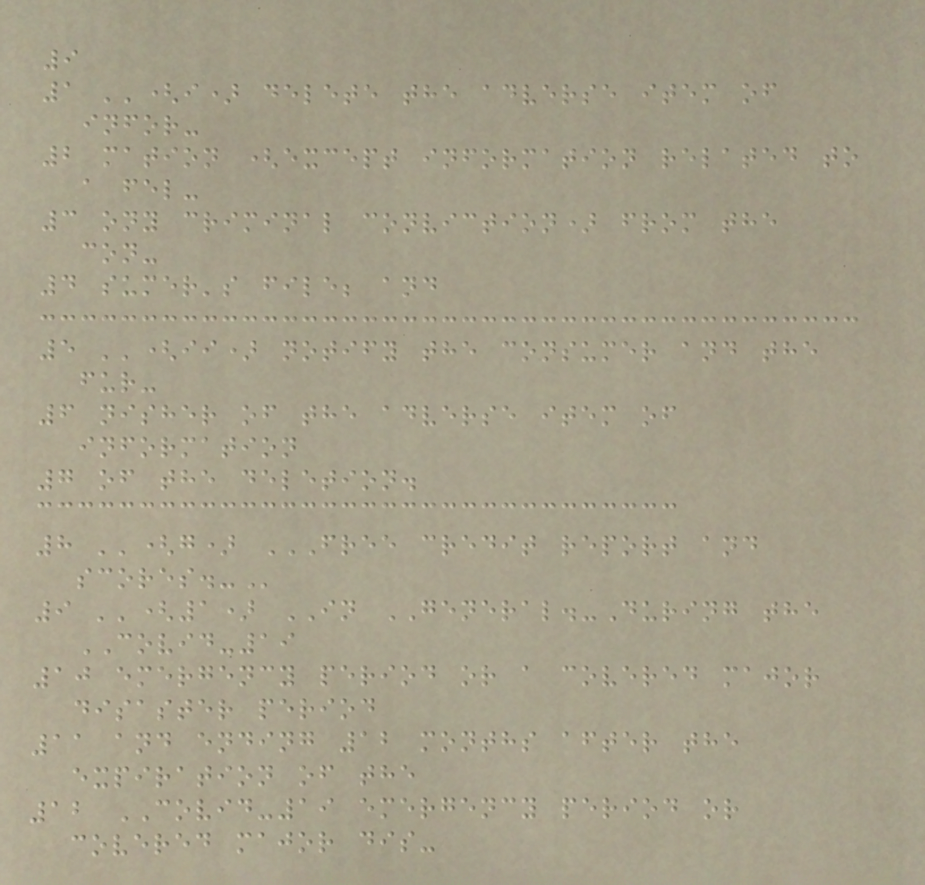9
1 ''(i) delete the adverse item of
infor-
2 mation (except information related to
a fel-
3 ony criminal conviction) from the
con-
4 sumer's file; and
5 ''(ii) notify the consumer and the
fur-
6 nisher of the adverse item of
information
7 of the deletion.
8 ''(g) FREE CREDIT REPORT AND
SCORES.-
9 ''(1) IN GENERAL.-During the
COVID-19
10 emergency period or a covered major
disaster period
11 and ending 12 months after the
expiration of the
12 COVID-19 emergency period or
covered major dis-
